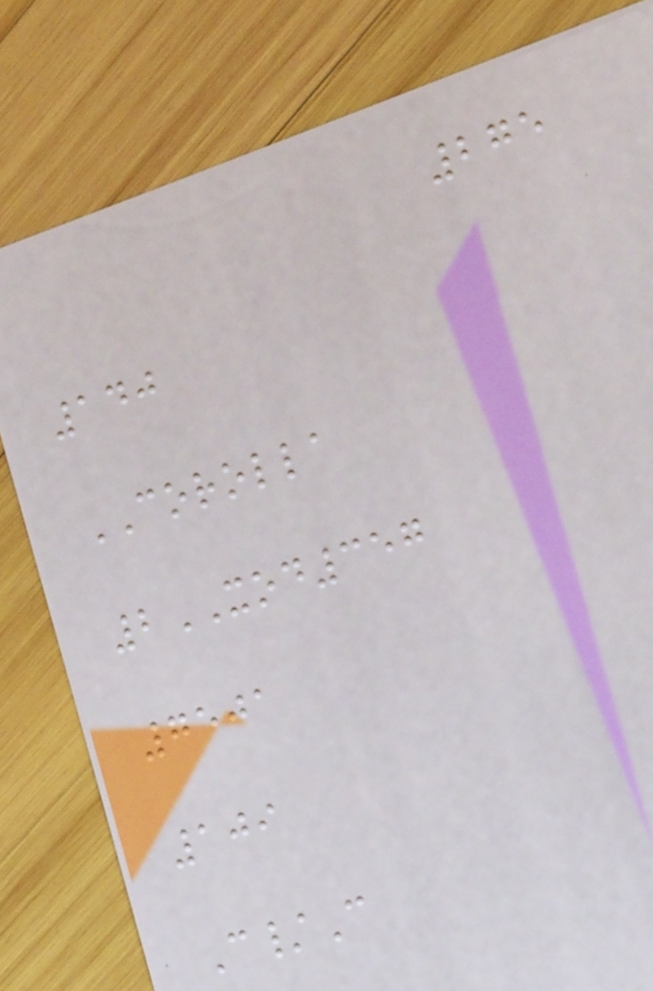275
140
COROLLA
2XOD357
7501
109
C/C
